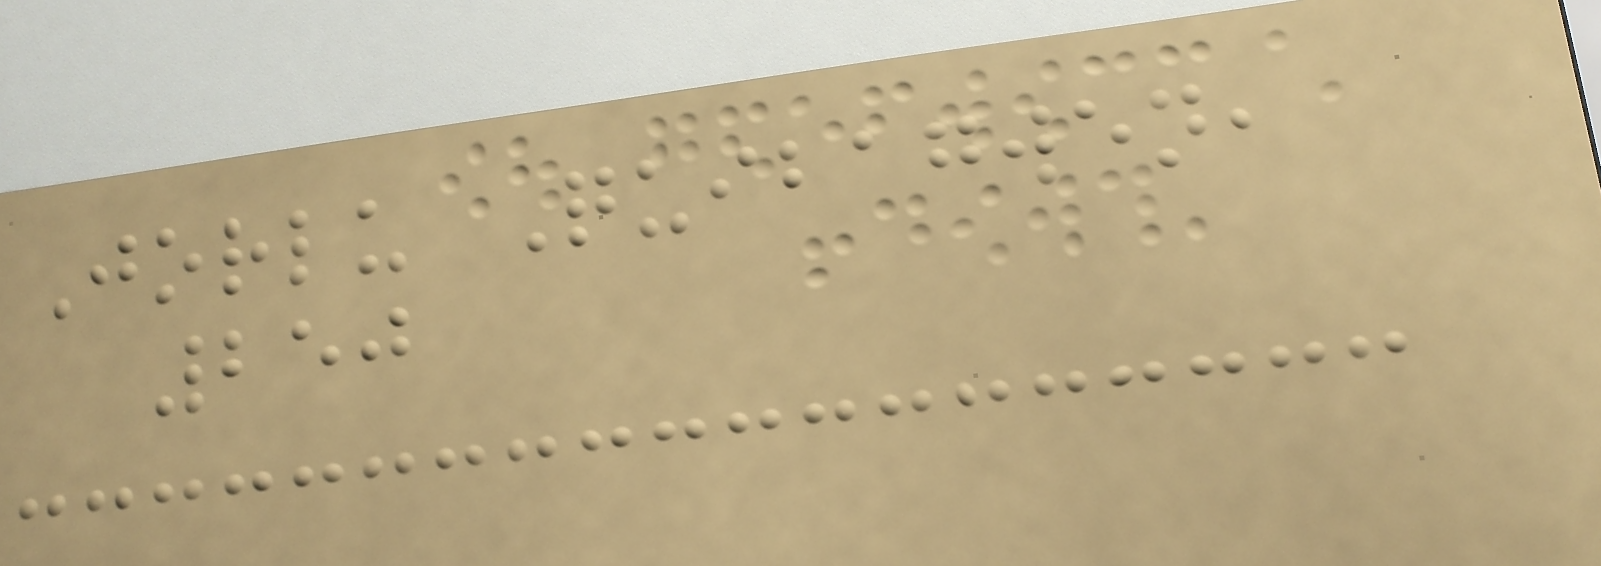Jorlu Quibagwen,
250
